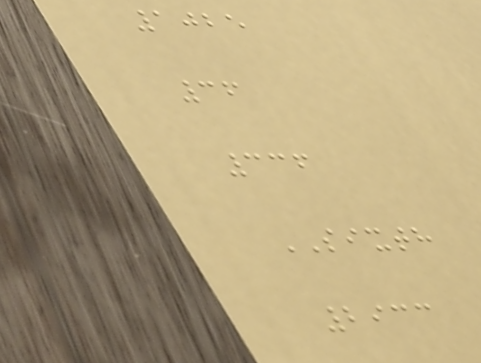1025
36
336
SIXTH
2933
